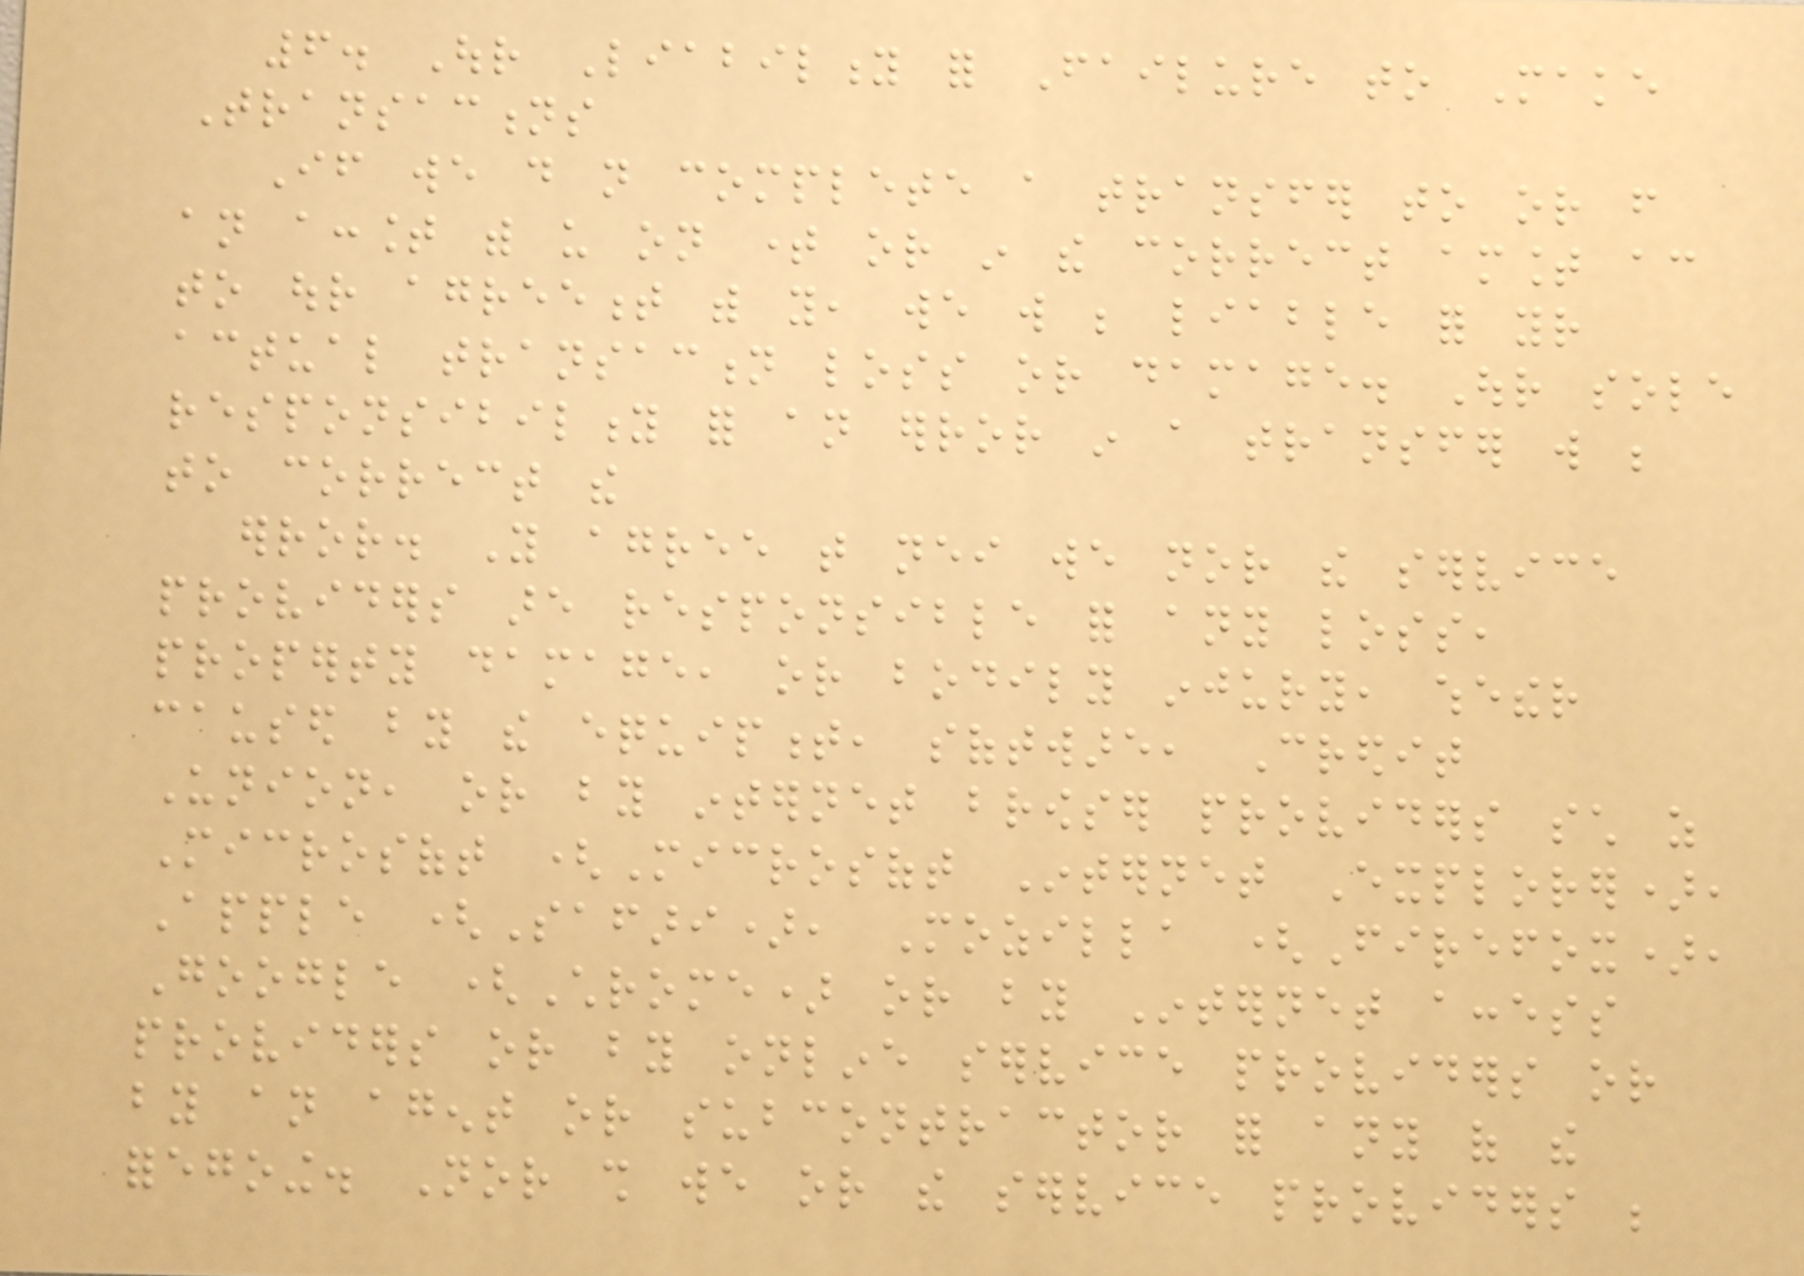6. Our Liability for Failure to Make
Transactions
If we do not complete a transfer to or from
an account with us on time or in the correct amount according
to our agreement with you, we will be liable for your
actual transaction loss or damage. Our sole
responsibility for an error in a transfer will be
to correct the
error. You agree that neither we nor the service
providers are responsible for any loss,
property damage, or bodily injury, whether
caused by the equipment, software, Credit
Union, or by internet browser providers such as
Microsoft (Microsoft Internet Explorer),
Apple (Safari), Mozilla (Firefox),
Google (Chrome) or by Internet access
providers or by online service providers or
by an agent or subcontractor for any of the
foregoing. Nor shall we or the service providers be
